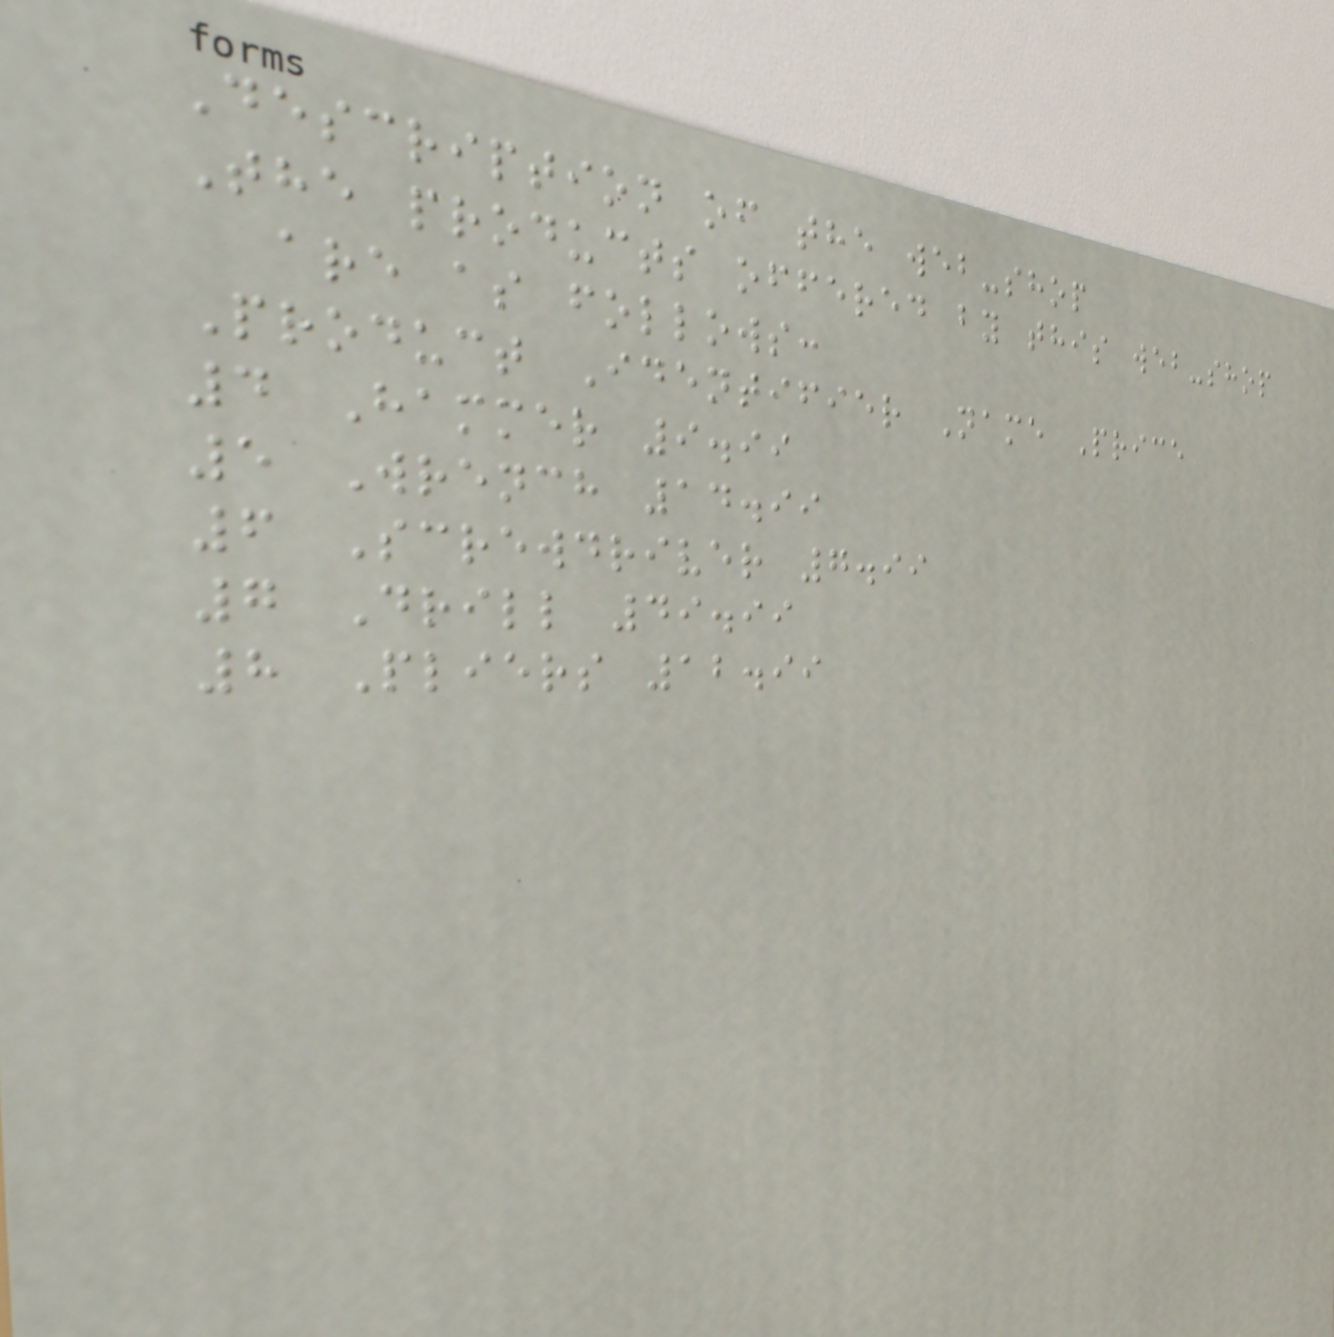Description of the web-shop
The products offered by this web-shop
are as follows:
Product Identifier Name Price
4 Hammer 9.99
5 Wrench 14.99
6 Screwdriver 7.99
7 Drill 49.99
8 Pliers 12.99
